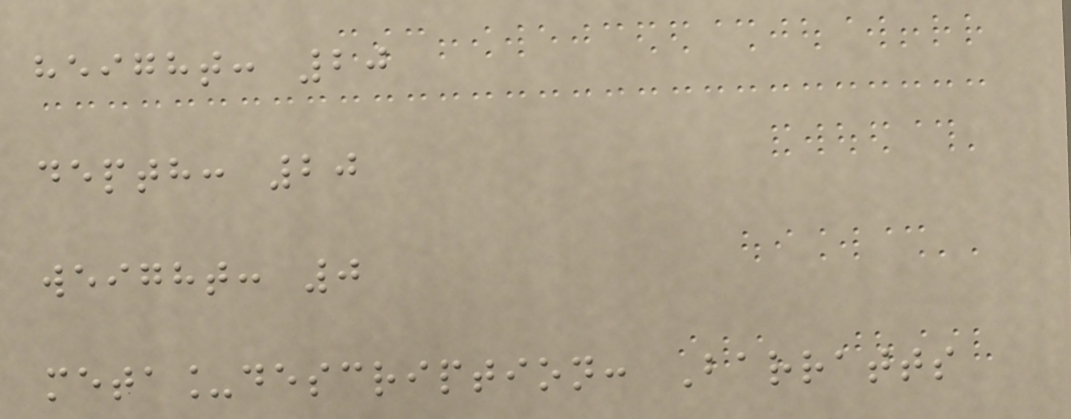height: 20
depth: 20
weight: 0
meta_description: Barratts
